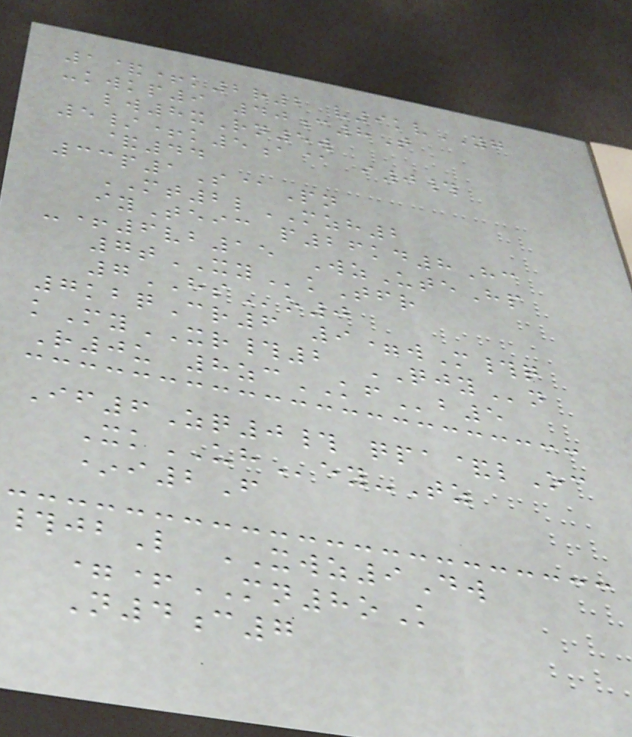1&+k2r2 v9kvYG
-kwkp9 40c8T
lw8xRn5w
5/+k5a@ i0#
&44
33p1S@Pn
MT2lMZH2
iyTeic p26kd8Hc
-+6vb15 WzUteHp
7tXYkTfr
7HSo0
7kbqCr6 9=wM#q
kMyXR#2 QJYn
R0u 8zcKFb5
If6Zq0# qpa&lOc
XkUHey-Tz
*i2F
#jbL XWZ9Dw
=+MN8oK
N4c7
